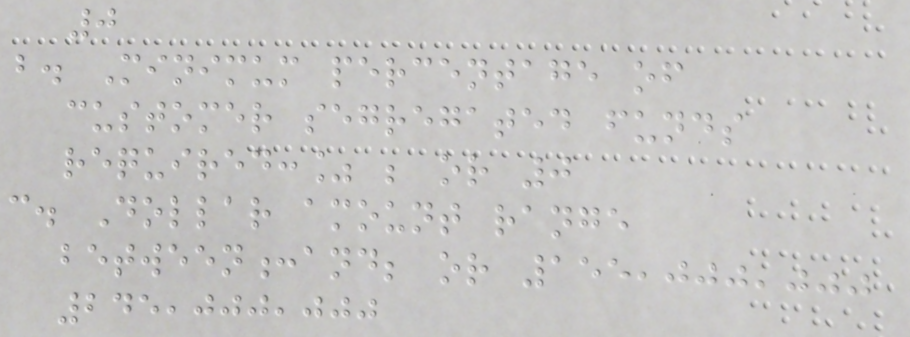0
b. Minimum percentage of
customer segregated funds
required:% ; or 0
c. Dollar amount range
between:and; or 155,000,000
245,000,000
